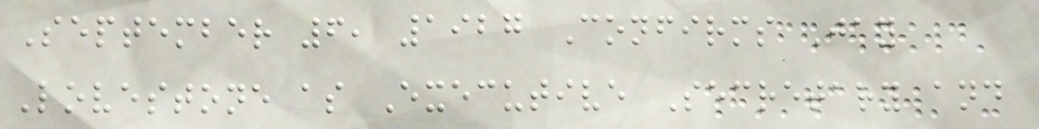September 6, 1927 Confirms Jay
Lovestone as Executive Secretary and
